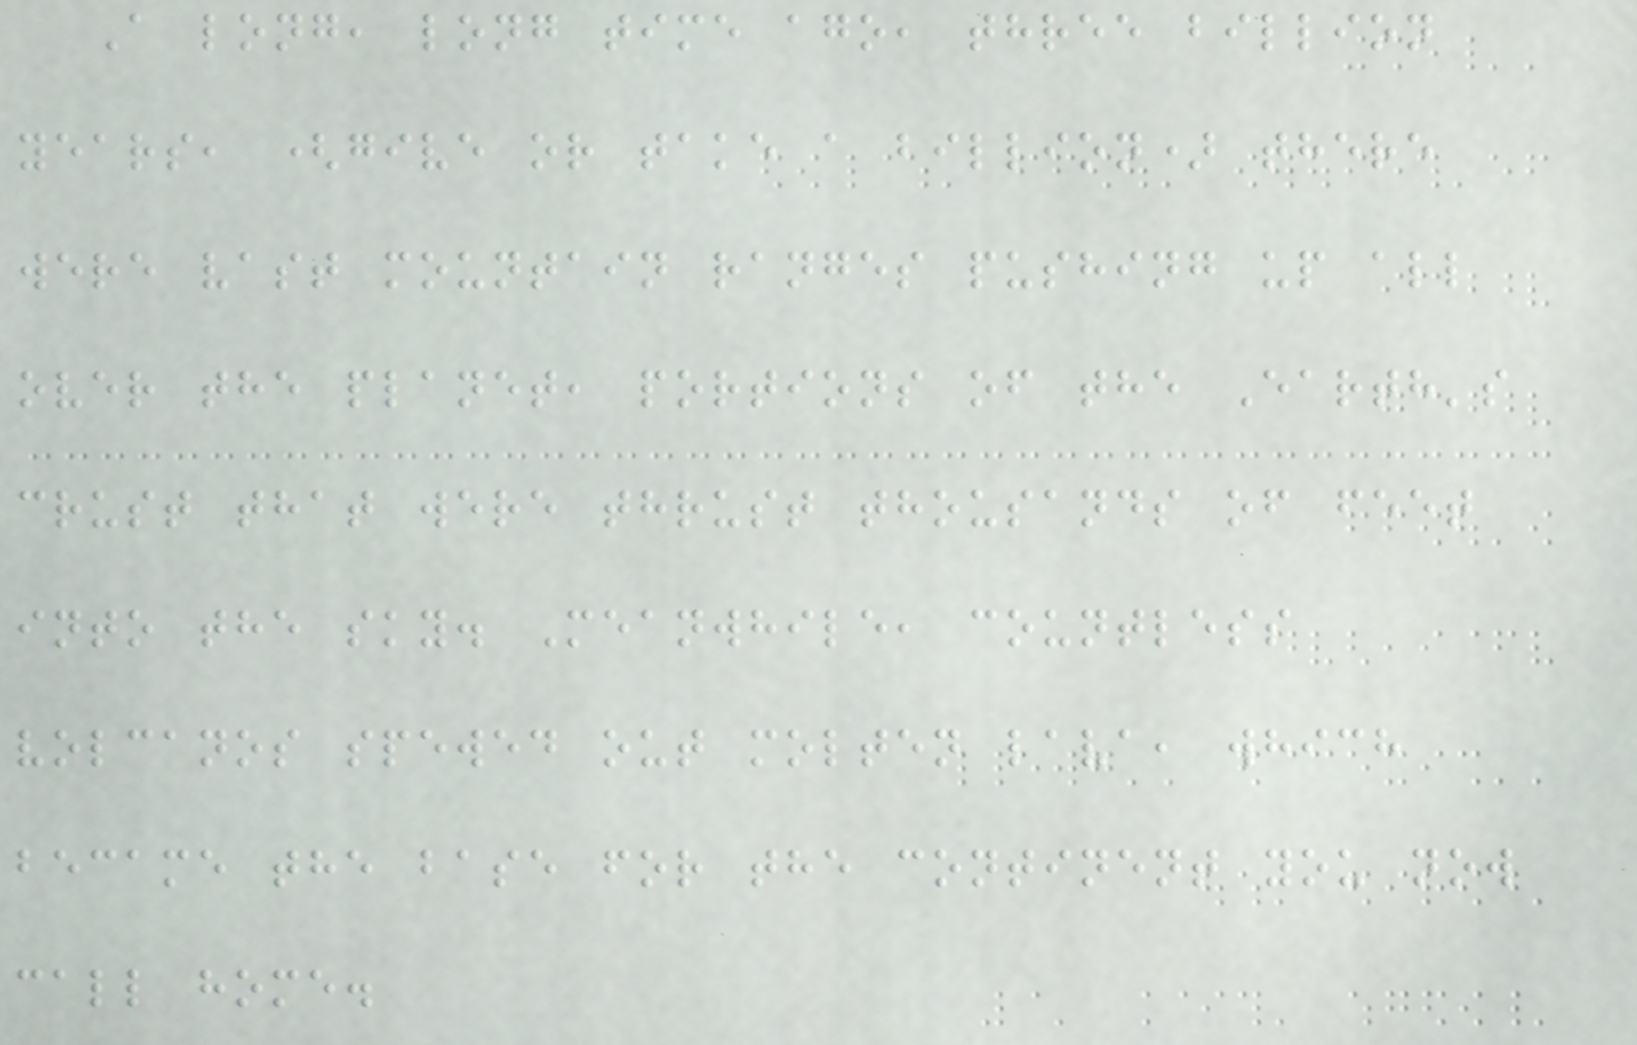A long, long time ago, three billion
years, (give or take a billion) there
were vast mountain ranges pushing up all
over the planet, portions of the Earth's
crust that were thrust thousands of feet
into the sky. Meanwhile, countless
volcanos spewed out molten lava, which
became the base for the continent you now
call home.
